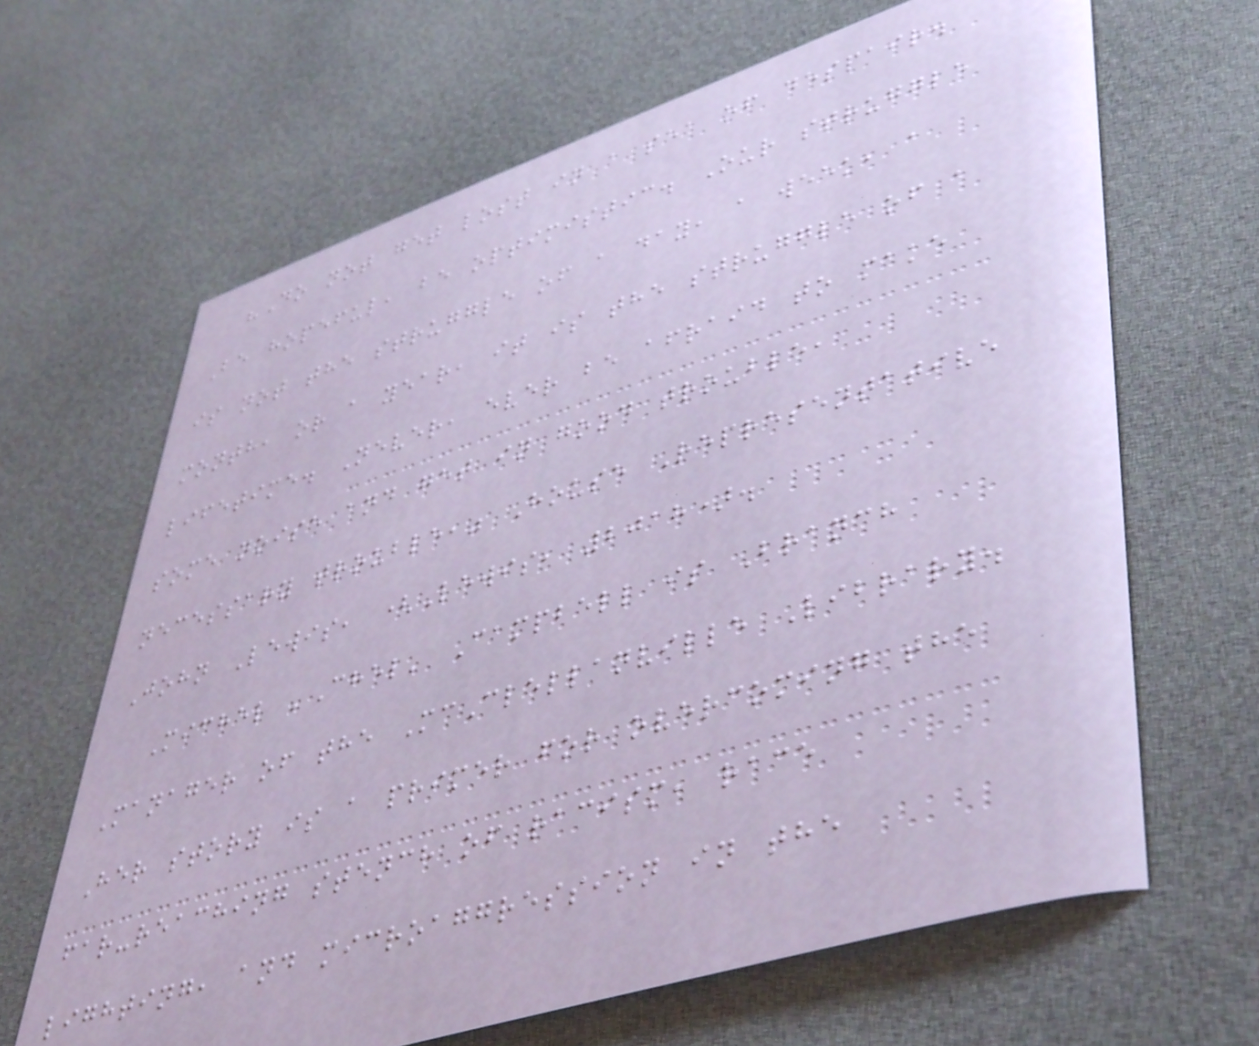"Do not get lost in a sea of despair.
Be hopeful, be optimistic. Our struggle
is not the struggle of a day, a week, a
month, or a year, it is the struggle of a
lifetime. Never, ever be afraid to make
some noise and get in good trouble,
necessary trouble," House Representative
John Lewis, (Lewis, 2018).
Michel 'Chel' Campbell is Branch
Manager of the McClellanville Library.
Her story is a primer for overcoming the
far-reaching stench of racism, race
lighting, and microaggression in the
